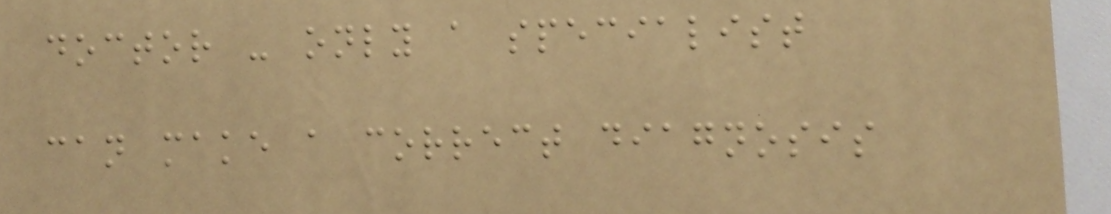doctor - only a specialist
can make a correct diagnosis
